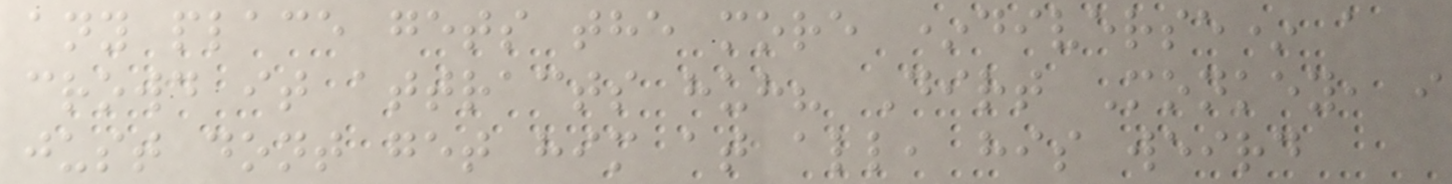any place gets the more *diverse* a
crowd it attracts huh? Dirt Monkey, i
just dont get him at all, his weird
